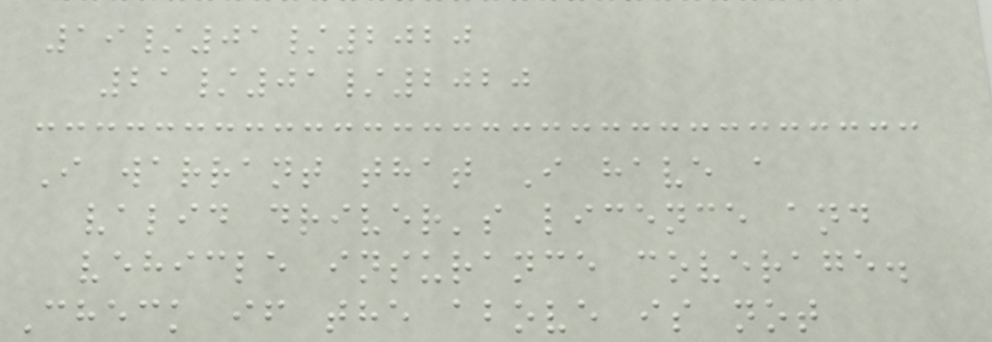19/01/2020
21/01/2020
I warrant that I have a
valid driver's licence and
vehicle insurance coverage.
Check if the above is not
